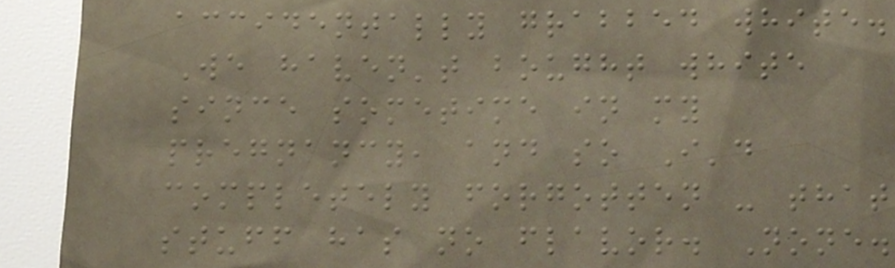accidentally grabbed white.
We haven't bought white
since sometime in my
pregnancy, and so I'd
completely forgotten - that
stuff has no flavor. None.
